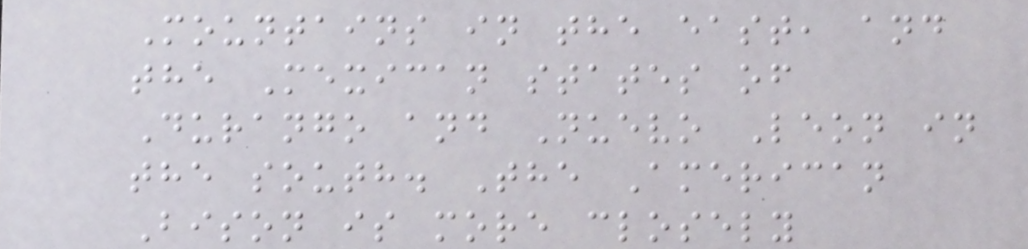Mountains in the east, and
the Mexican states of
Durango and Nuevo Leon in
the south. The American
Bison is more closely
